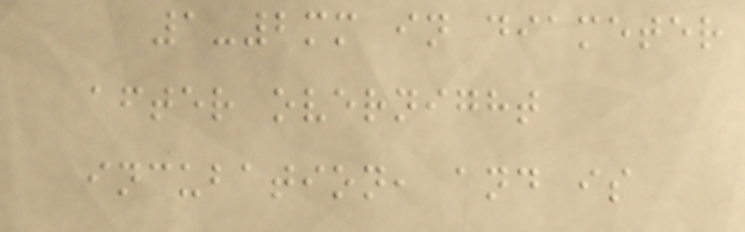1-2mm in diameter
after overnight
incubation, and is
